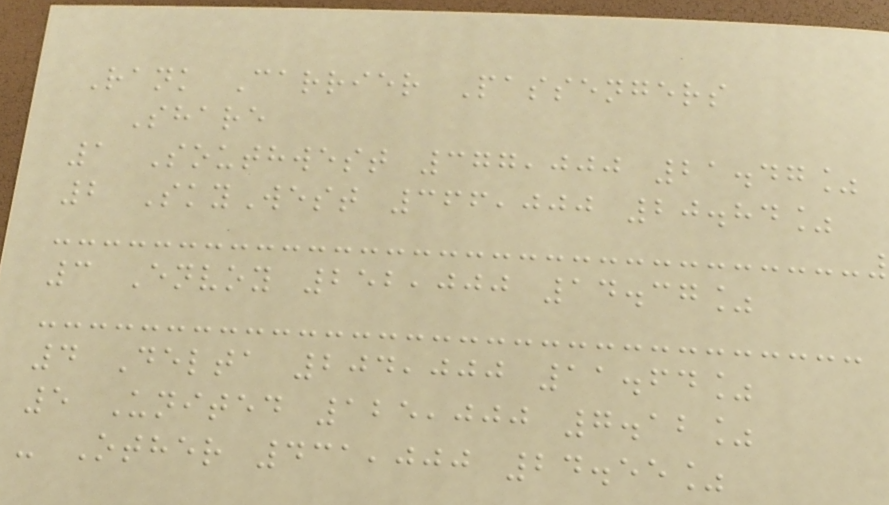Rank Carrier Passengers
Share
1 Southwest 377,000 21.47%
2 SkyWest 366,000 20.84%
3 Envoy 252,000 14.37%
4 Delta 204,000 11.64%
5 United 125,000 7.12%
- Other 431,000 24.55%
